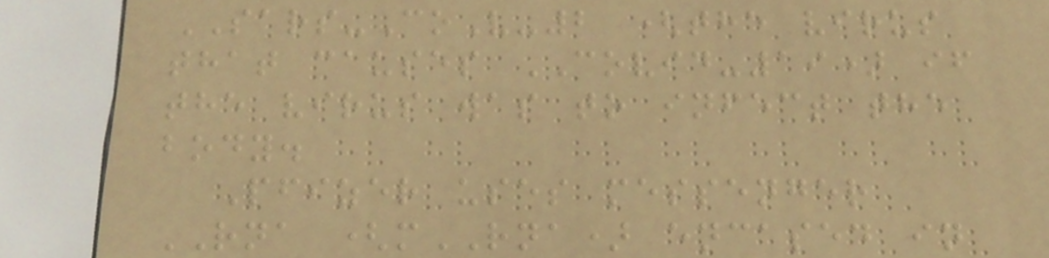SARS-CoV-2 (the virus
that causes COVID-19) if
the virus was to infect the
body.
Pfizer uses messenger
RNA (mRNA) encased in
